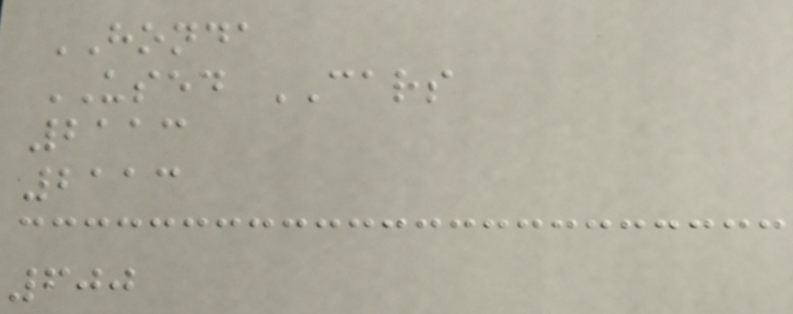HONDA
USED CARS
2113
2113
600
